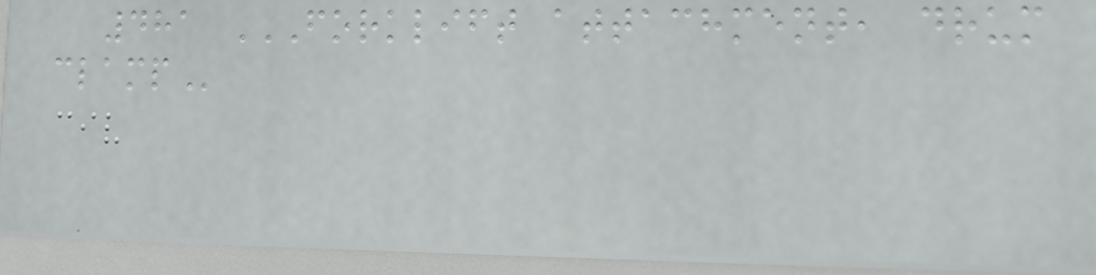481 FORKLIFT ATTACHMENT, DRUM
CLAMP
